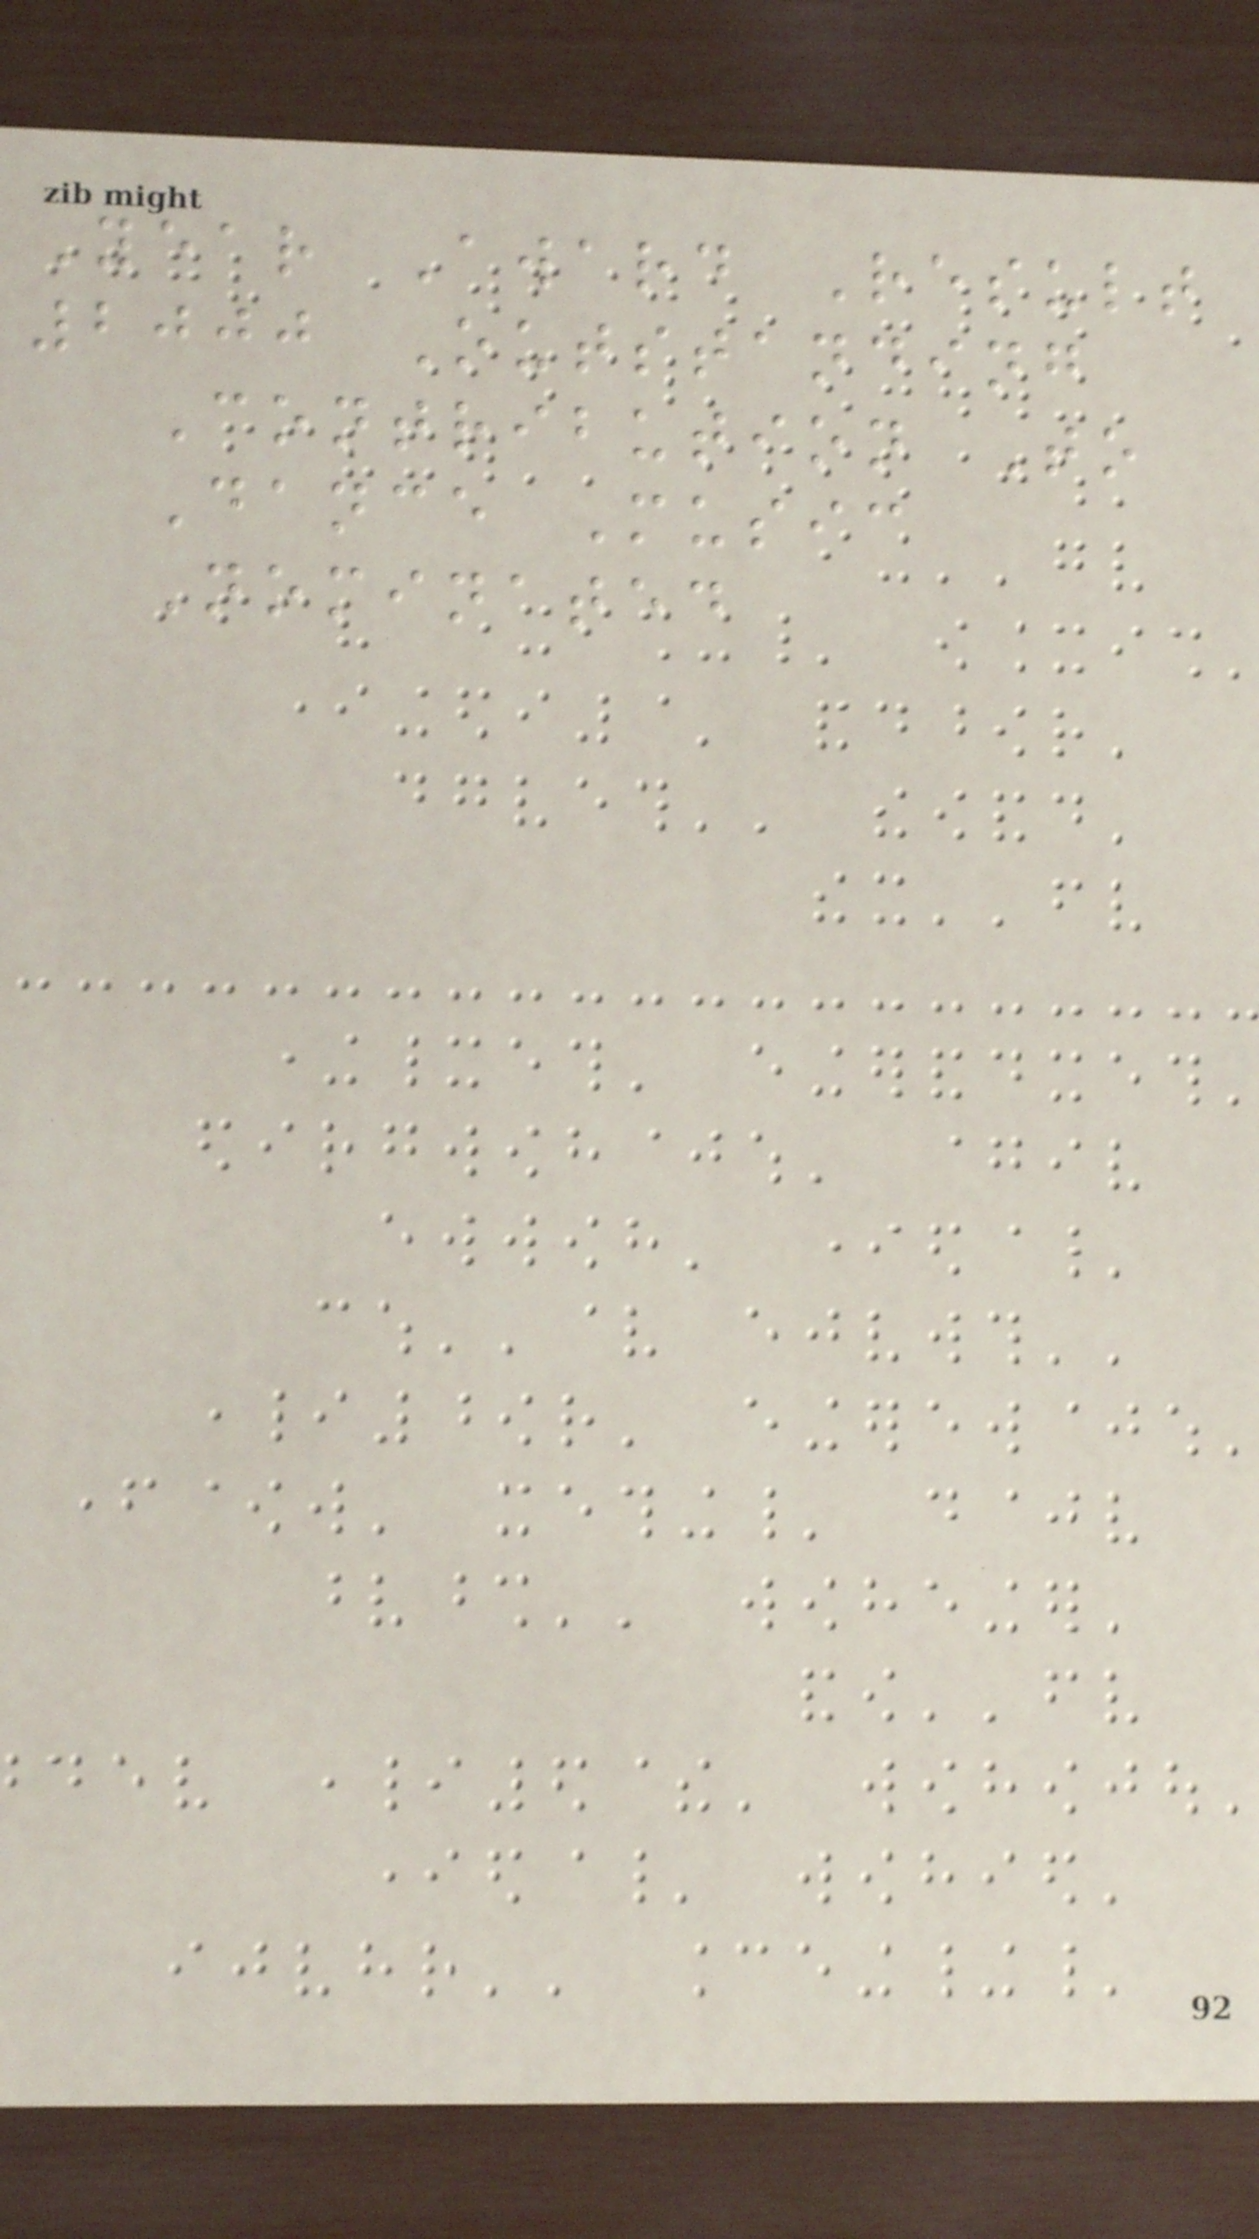Year Award Result
2000 Outstanding
Contribution To
Dance Music
Nominated
